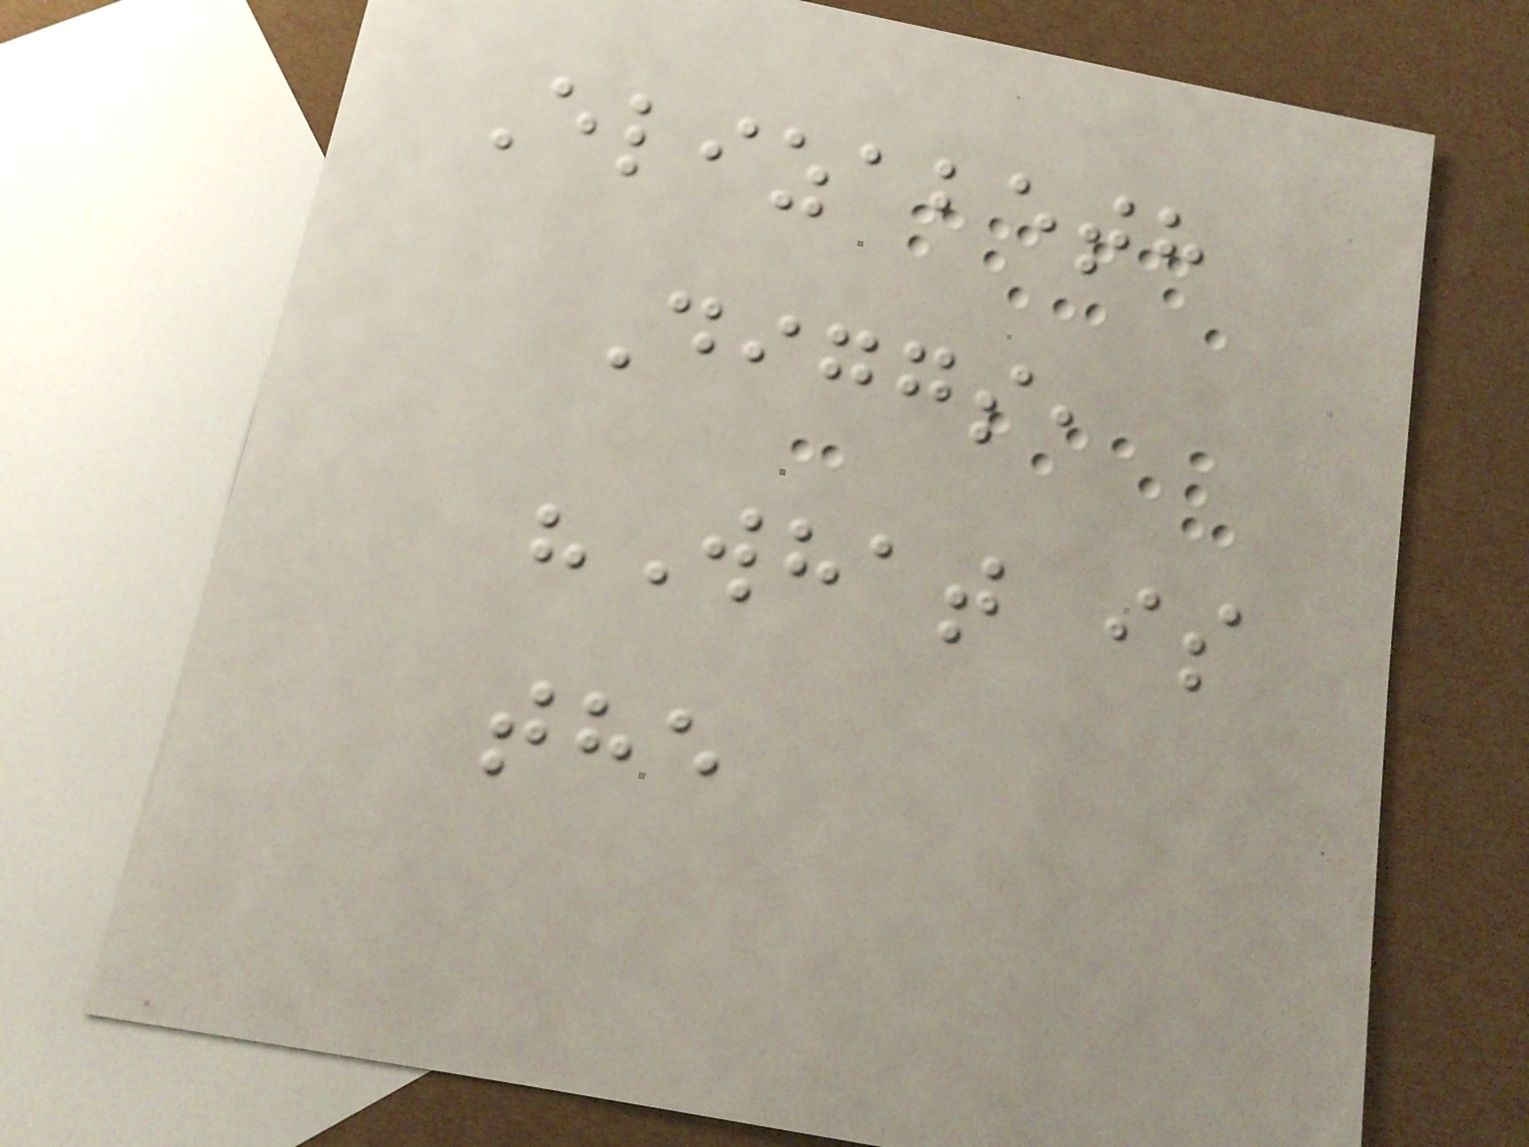Elizabeth
Diggs,
"What is
the
